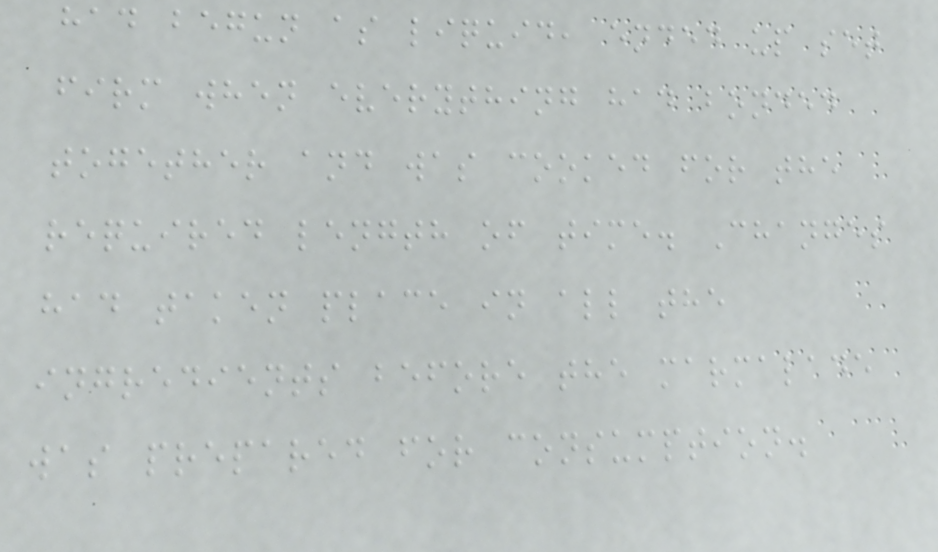had begun as liquid, ended up set
firm when everything had bonded
together and was cooked for the
required length of time. Changes
had taken place in all the
ingredients before the marmalade
was prepared for consumption.
